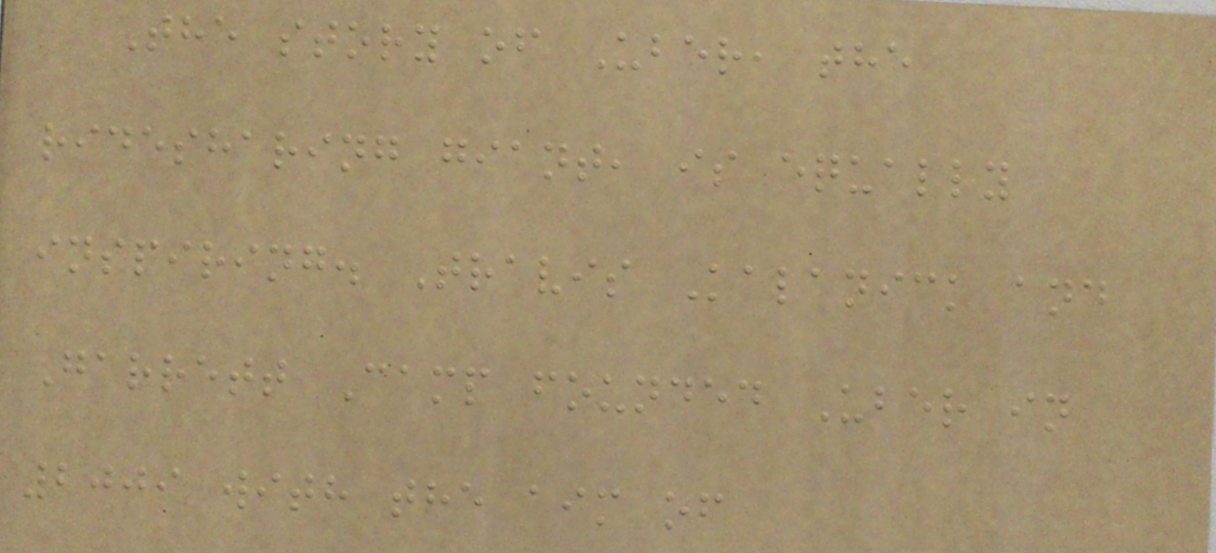The story of Uber, the
ridesharing giant, is equally
inspiring. Travis Kalanick and
Garrett Camp founded Uber in
2009 with the aim of
